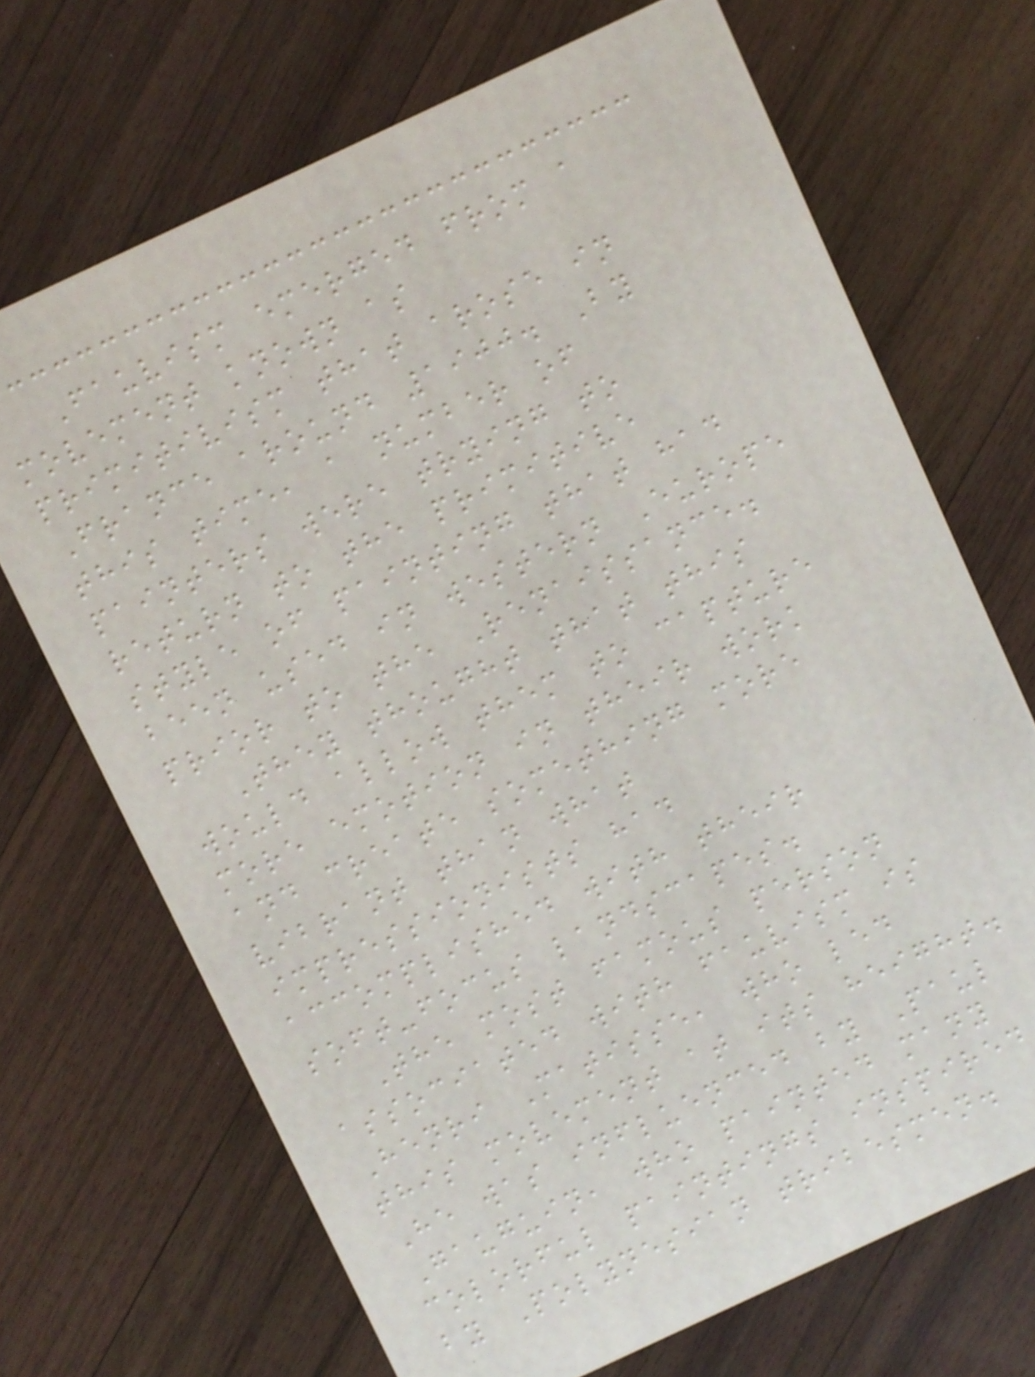Fauvism emerged from a
movement known as
primitivism that arose in
France around 1900. By
this time, a number of
painters were trying to
return to the primitive
style of painting that had
been used in western Europe
prior to the Renaissance.
They thought that this
would allow them to capture
more emotion in their work
and create something more
vibrant than what
impressionists had
accomplished with their
soft-focus landscapes.
The most famous person
associated with fauvism is
Henri Matisse, who led
this movement at its height.
He was influenced by Paul
Gauguin, who painted many
colorful paintings inspired
by Polynesian tribesmen.
